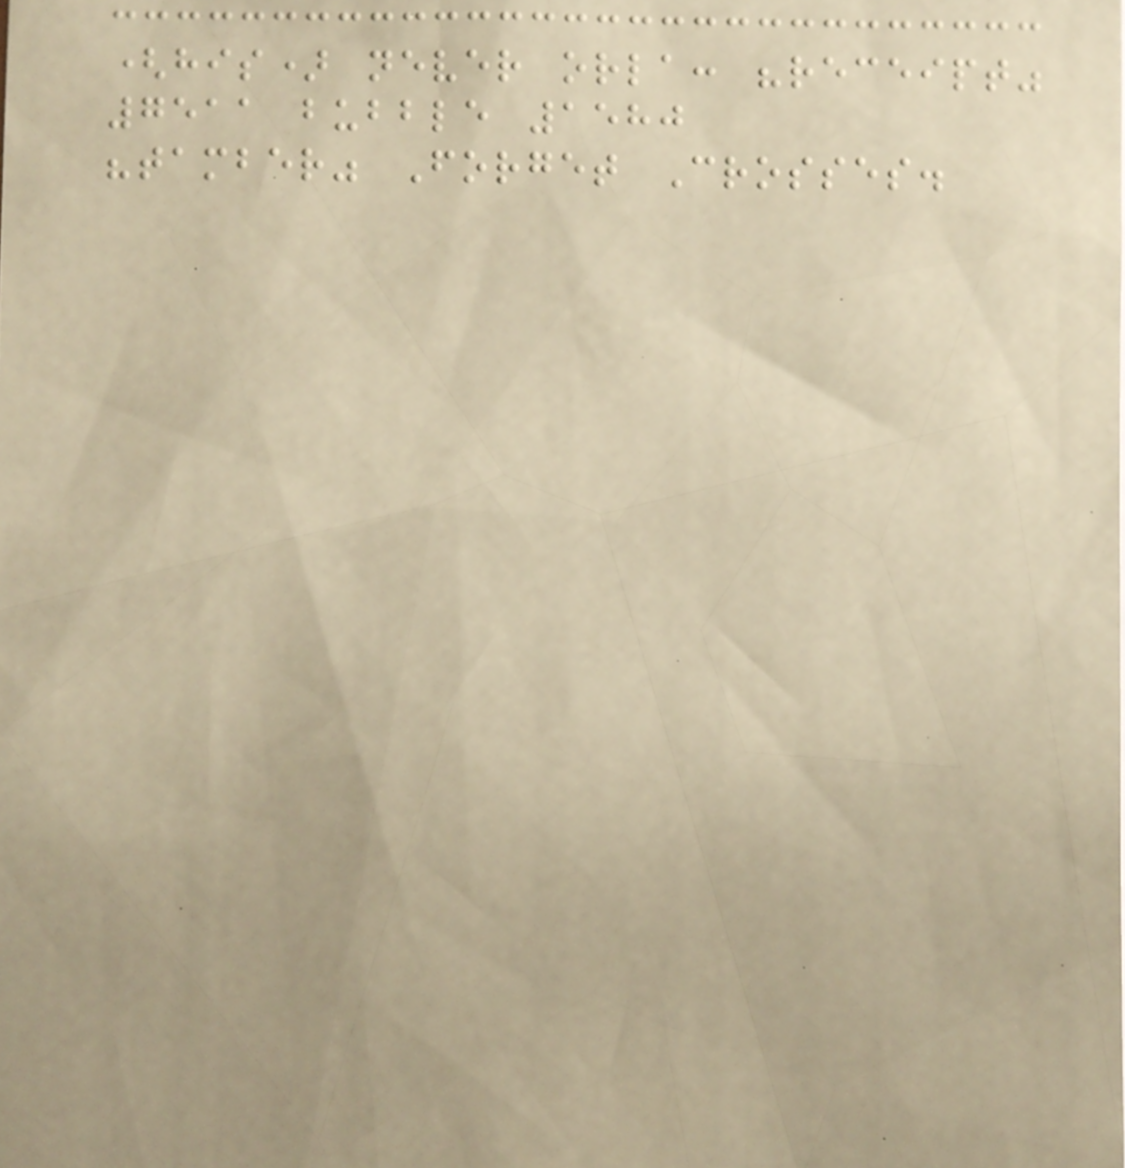(his) never orla: "receipt"
7511 bubble 1580
"tamber" Forget Crosses.
